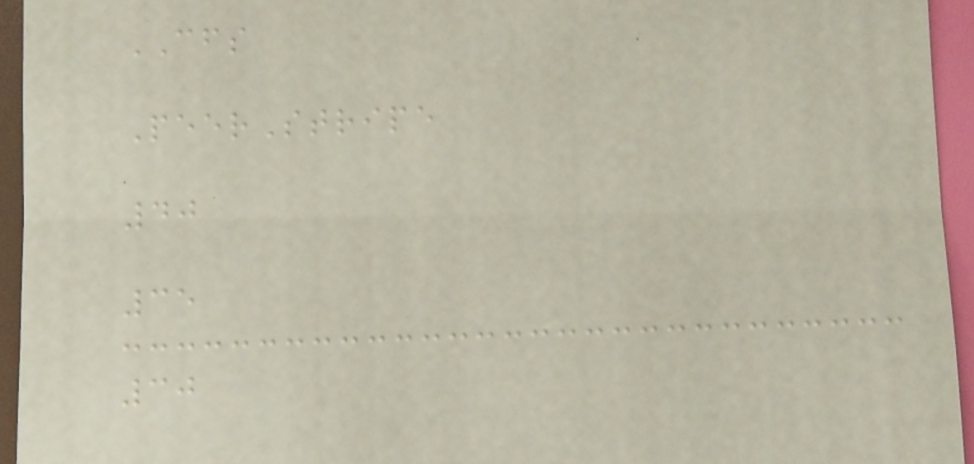CFS
PeerStripe
40
35
30
